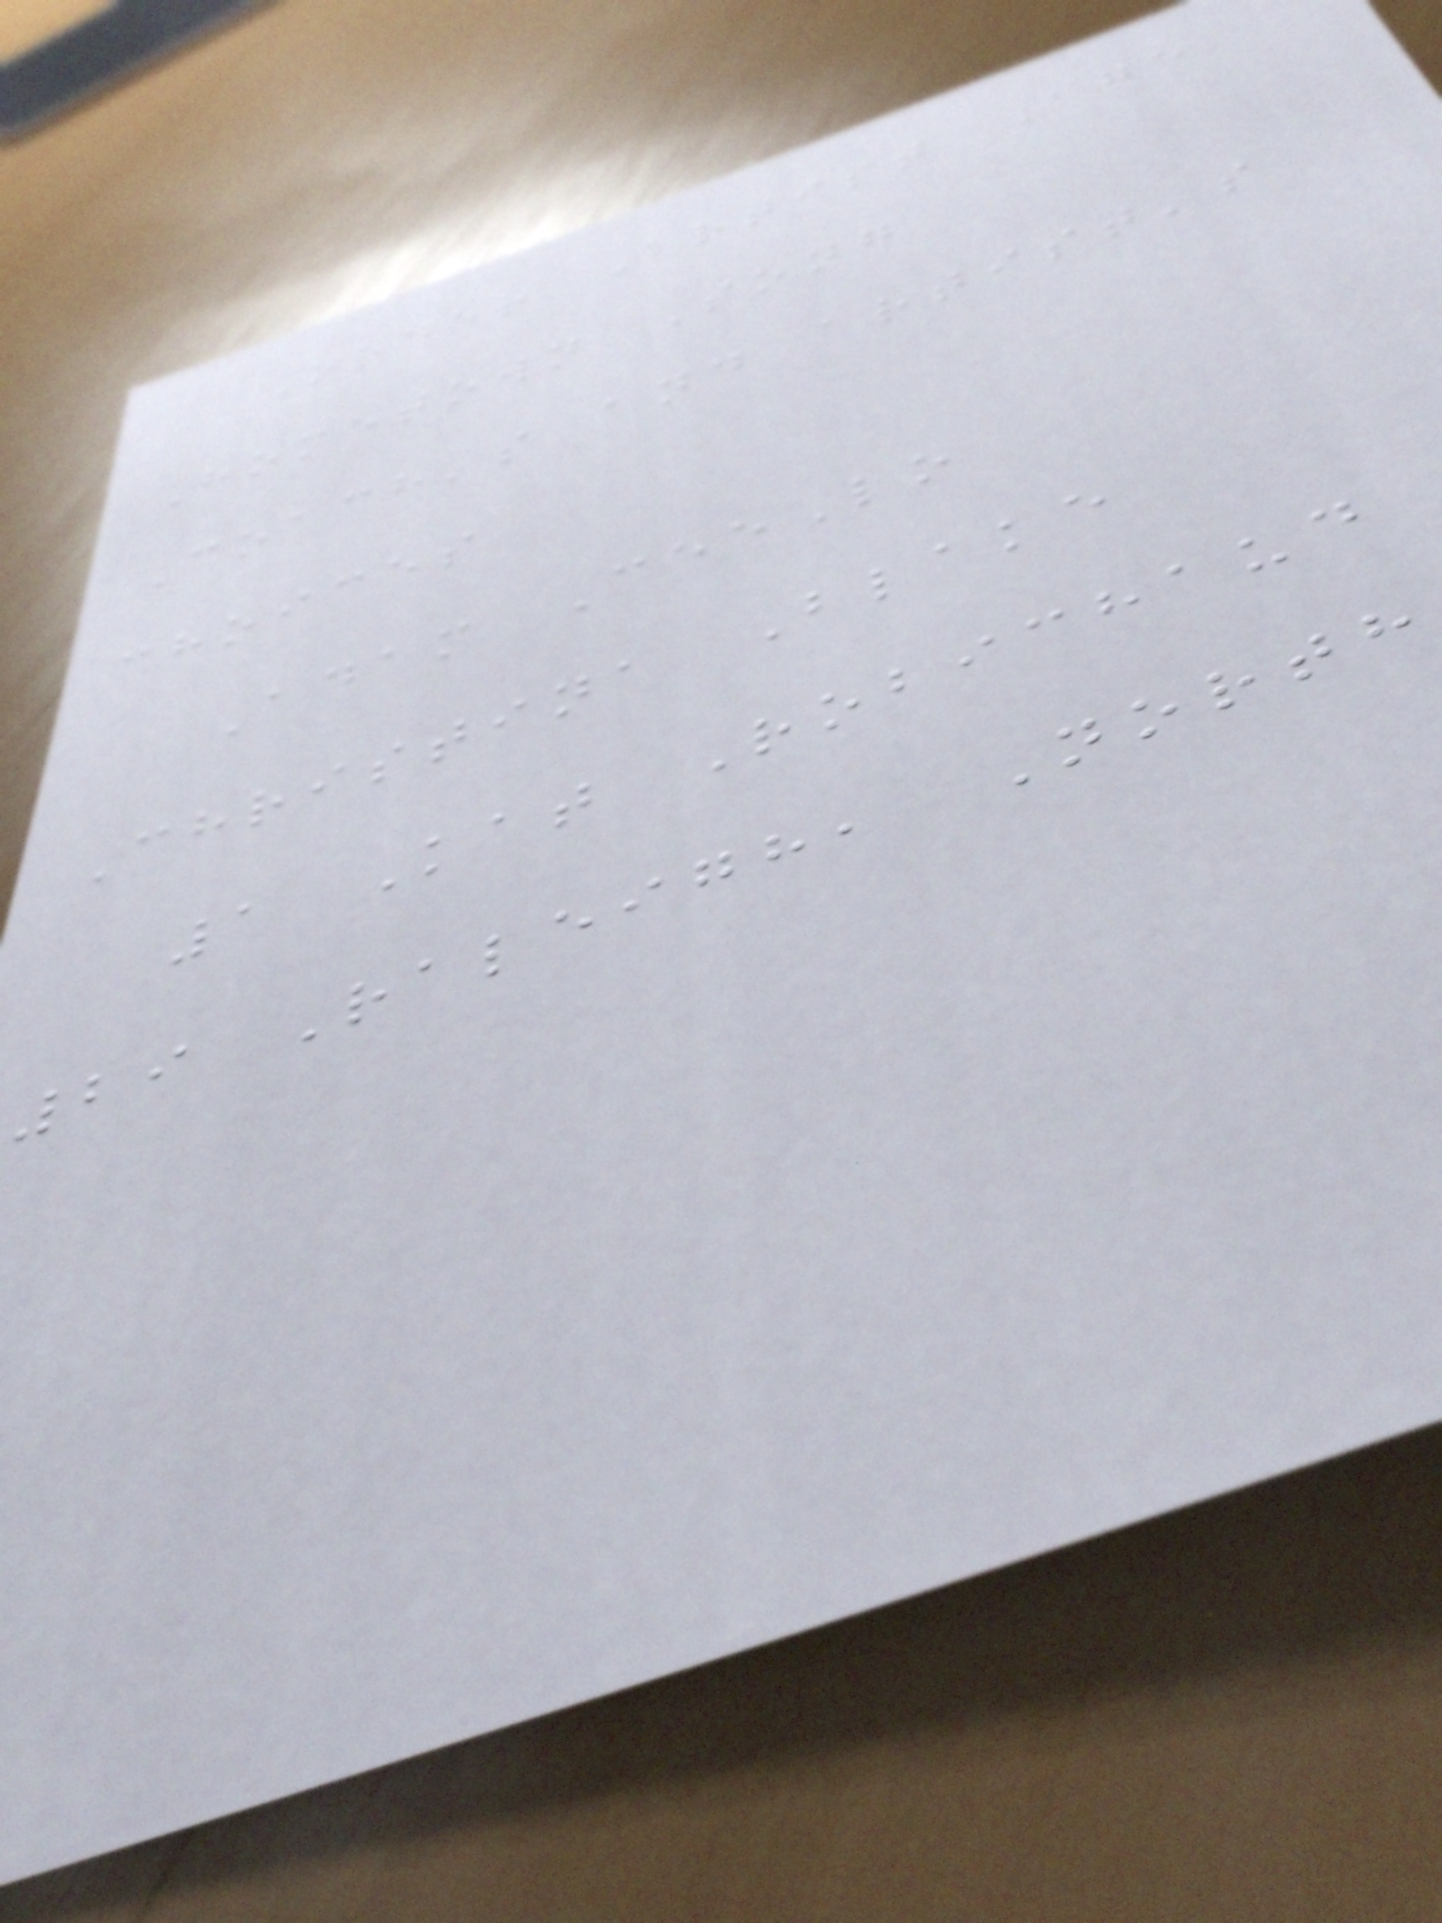Order Artist Age
Hometown Song
Coach's and artist's
choices
Adam CeeLo
Christina Blake
1 Kat Robichaud
29 Raleigh, North
